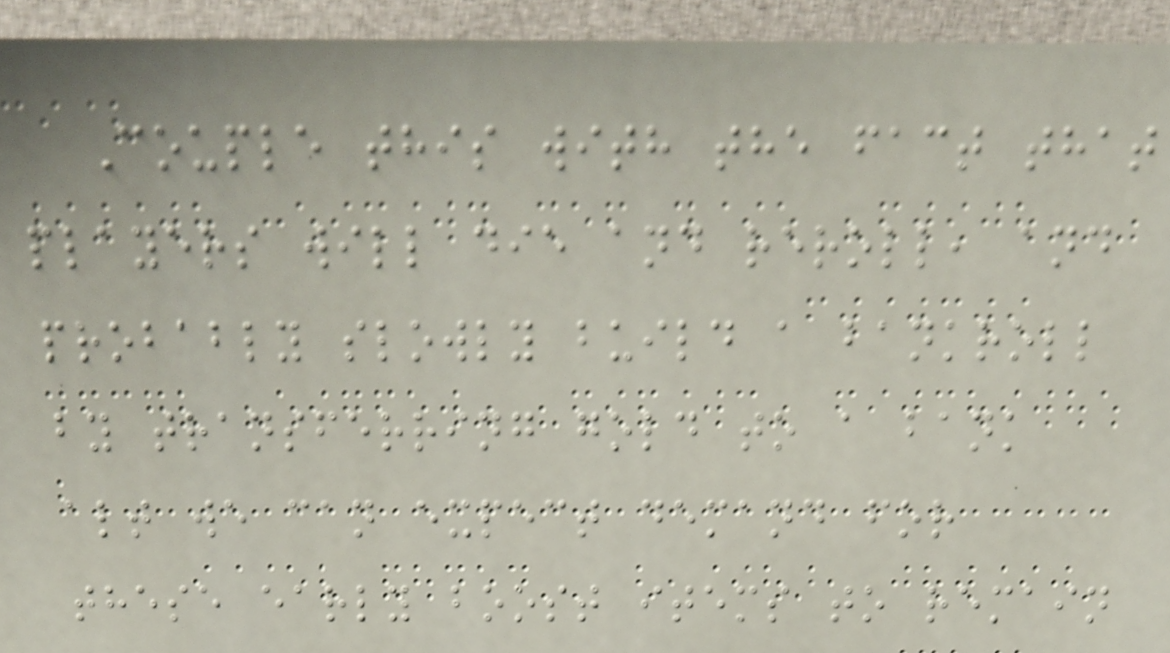Couple this with the fact that
players will die and reroll, and
probably slowly build a bankroll
by transferring gold to a bank
alt we can expect demand for
these early boost items to remain
